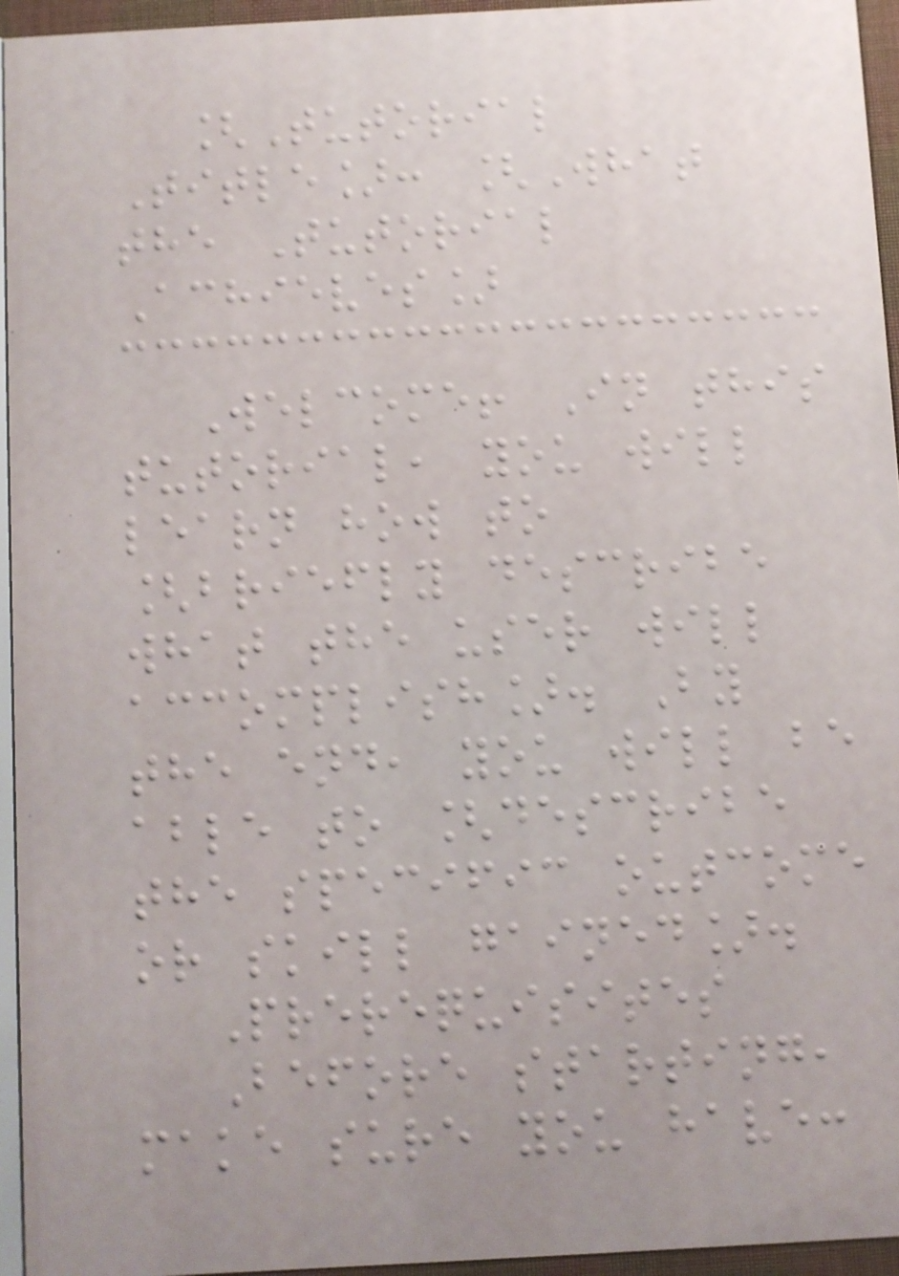[Tutorial
Title]: [What
the Tutorial
Achieves]
Welcome! In this
tutorial, you will
learn how to
[briefly describe
what the user will
accomplish]. By
the end, you will be
able to [describe
the specific outcome
or skill gained].
Prerequisites
Before starting,
make sure you have:
